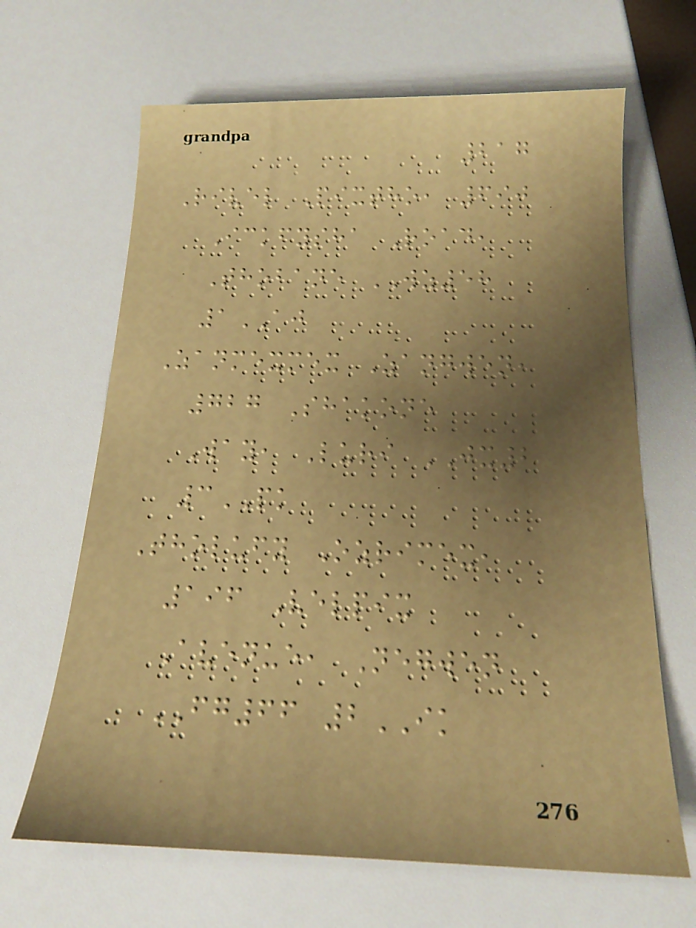217
Rivel Pixtho, 690
Ickfysha Road,
Thobane WZ58
1AJ
Zanmexmex Zangwen,
727 Shakone
Way, Luri JX2
3PK
Tholufy Ozrimex,
196 Velpix
Avenue, Negwen
FG66 2IK
